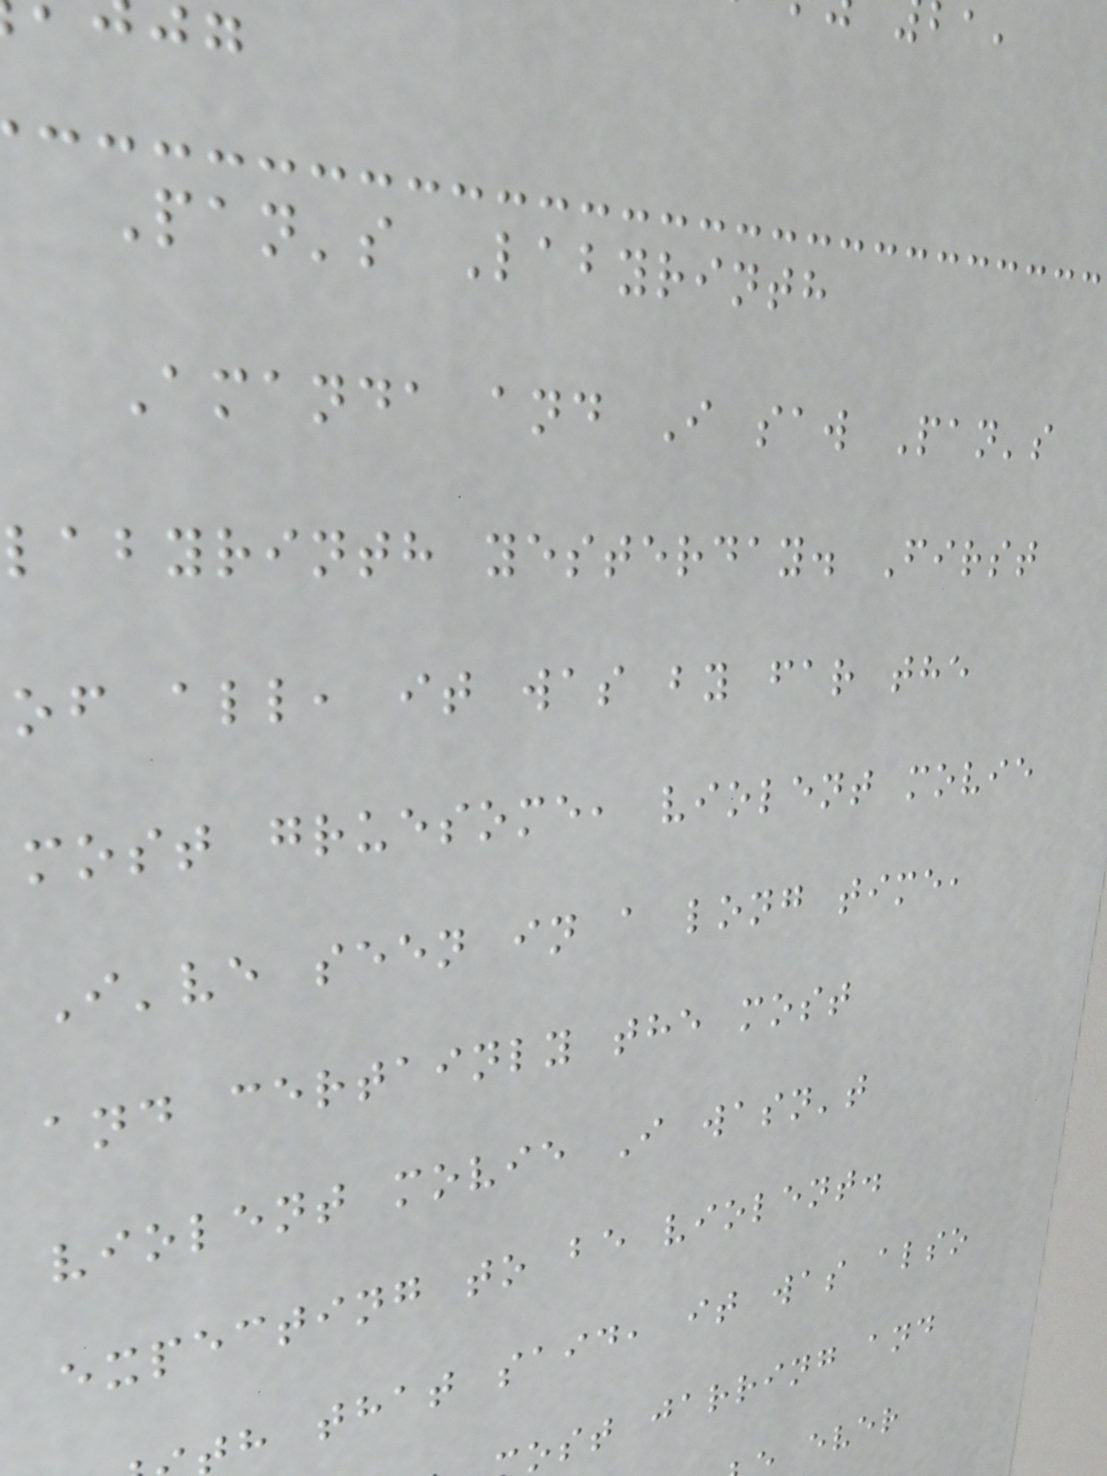Pan's Labyrinth
Amanda and I saw Pan's
labyrinth yesterday. First
of all, it was by far the
most gruesome, violent movie
I've seen in a long time,
and certainly the most
violent movie I wasn't
expecting to be violent.
h that said, it was also
ost jarring and
